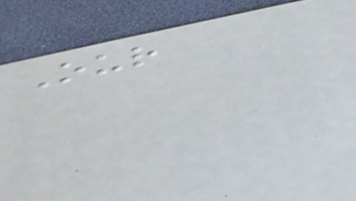Our
